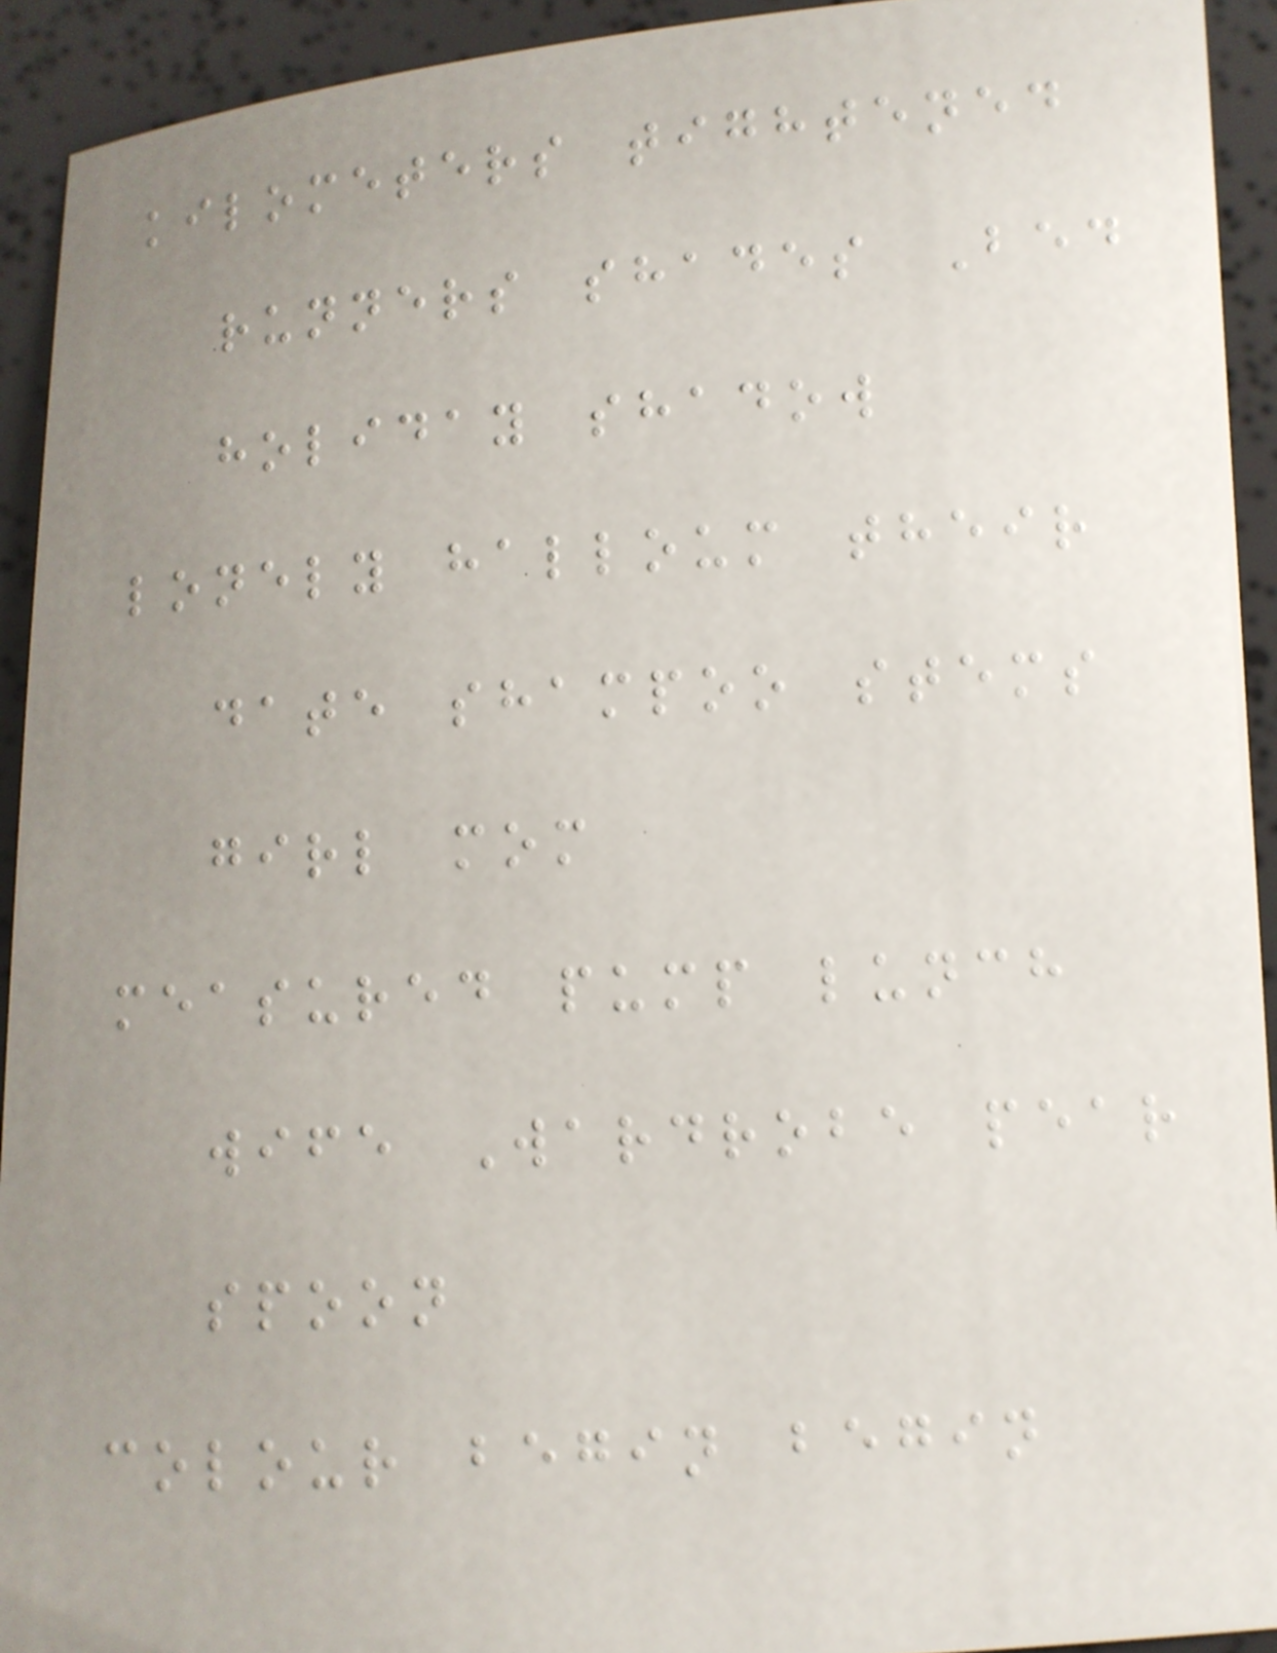kilometers tightened
runners shades Bed
holiday shadow
lonely halloum their
date shampoo stems
girl mom
measured pump lunch
wife Wardrobe pear
spoon
colour begin begin
